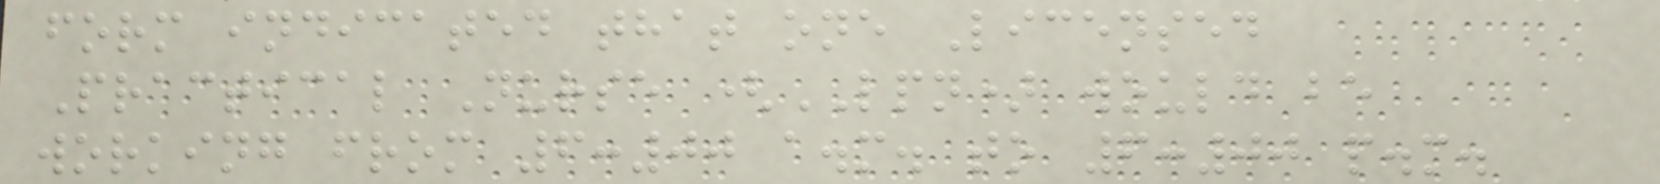form indicated that one Licensed
Practical Nurse (LPN) would be
working from 6:00 a.m. to 6:00 p.m.
